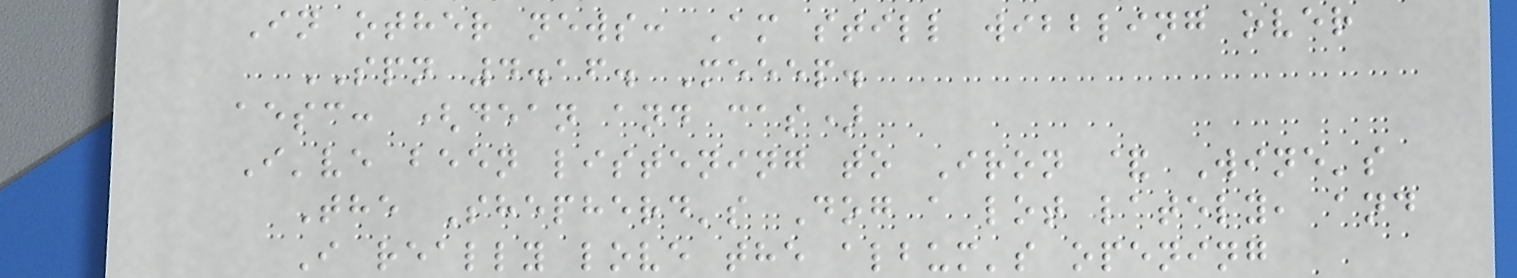In other news: Am still wibbling over
SPN 4.16. Meeep.
aesc: (dean and cas)
I've been listening to Iron & Wine's
The Shepherd's Dog a lot lately, and
I really love the album's opening
